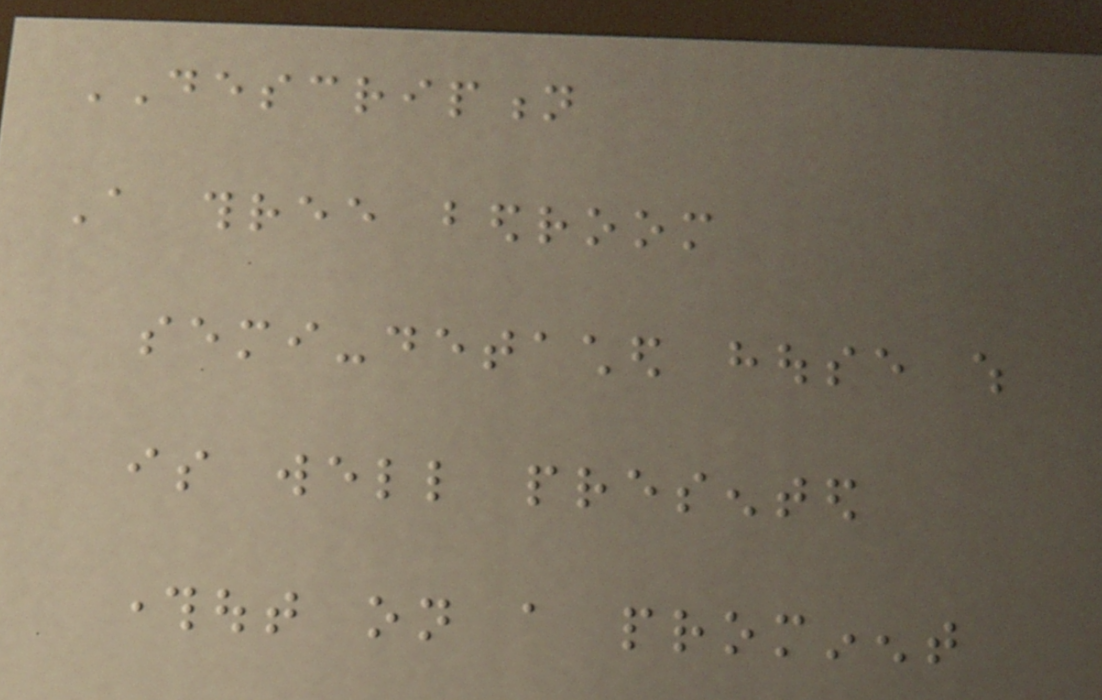DESCRIPTION
A three bedroom
semi-detached house which
is well presented
throughout on a prominent
